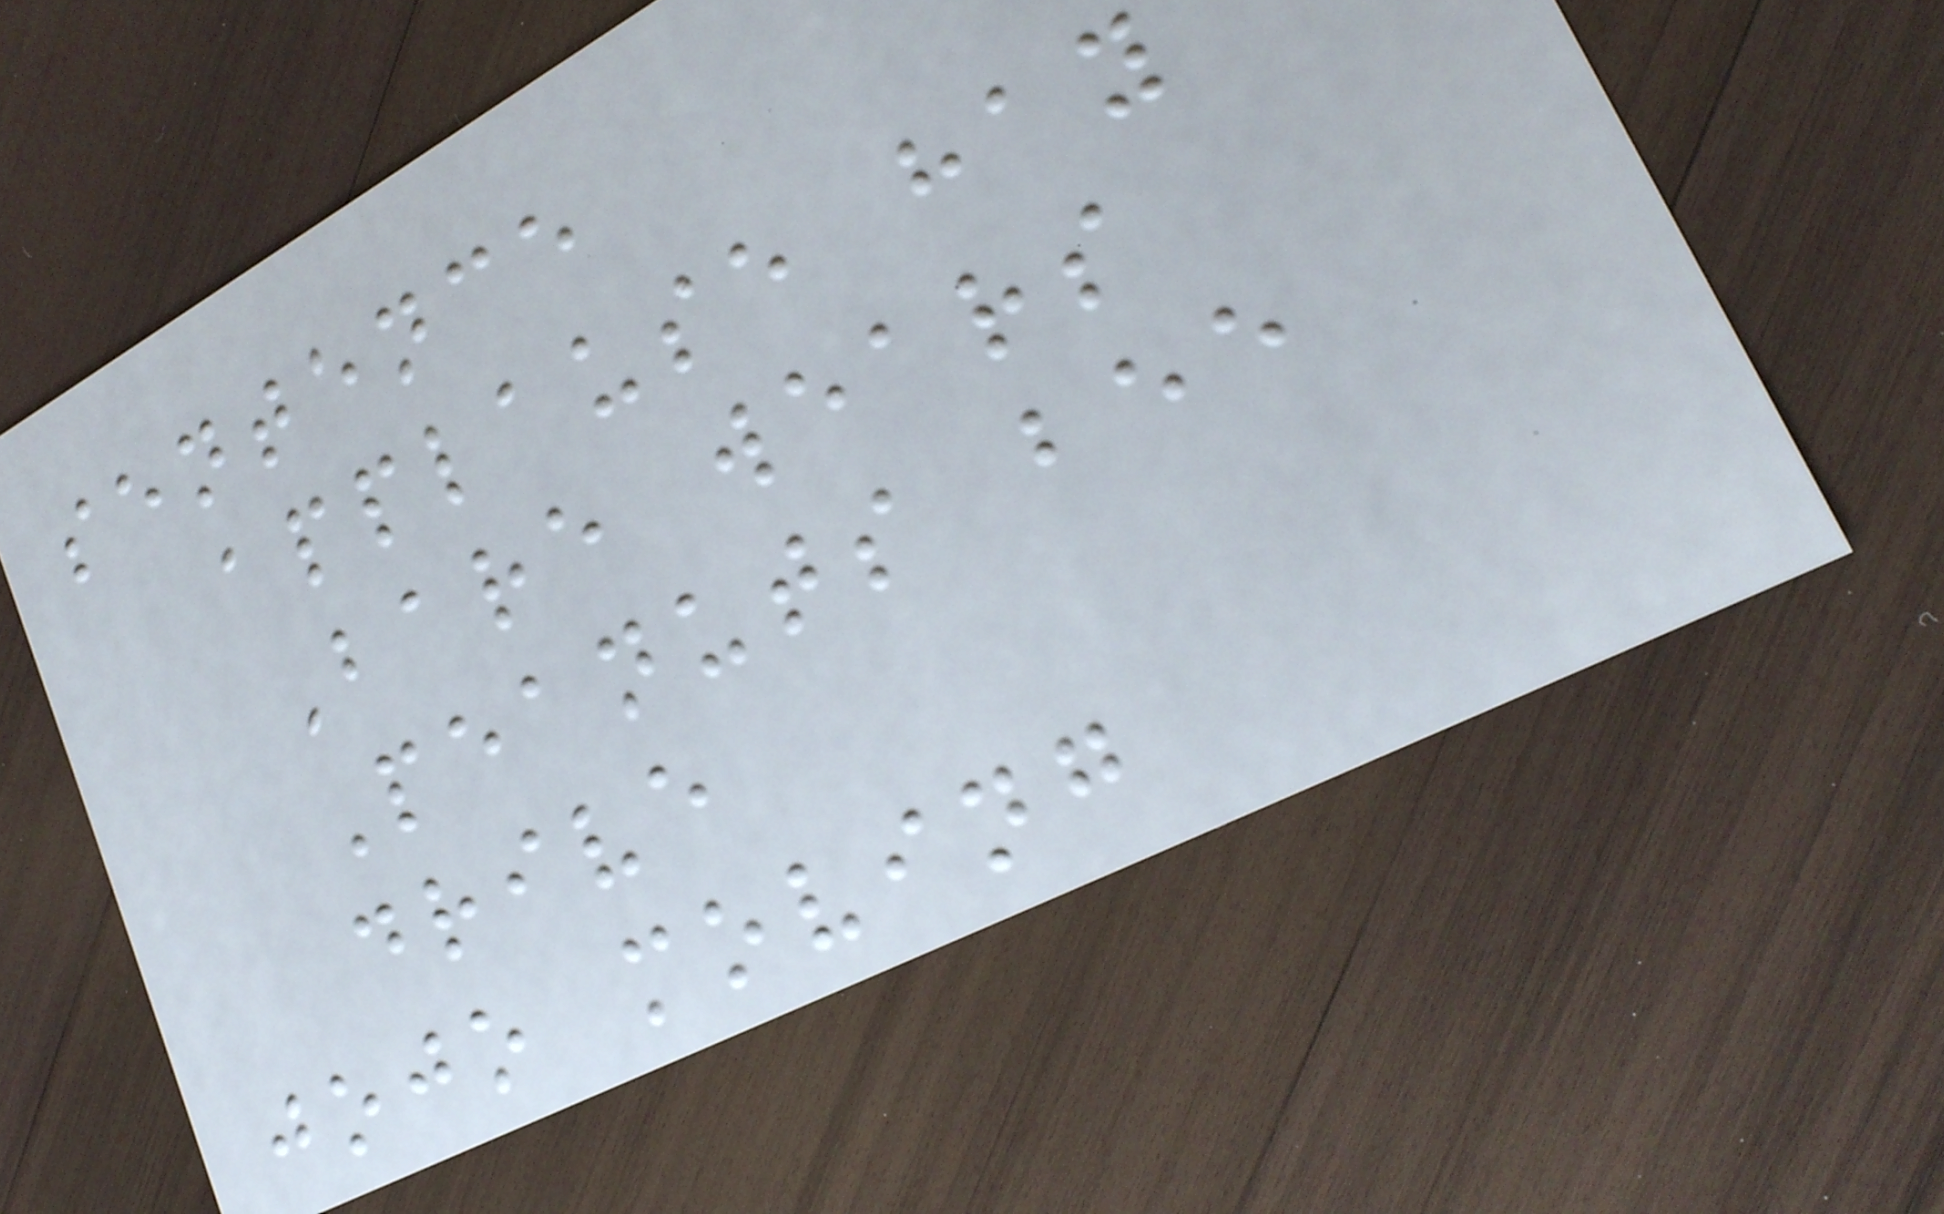sentence
applause hay
Bare wears
Peanuts bee
drive
jojo moving
